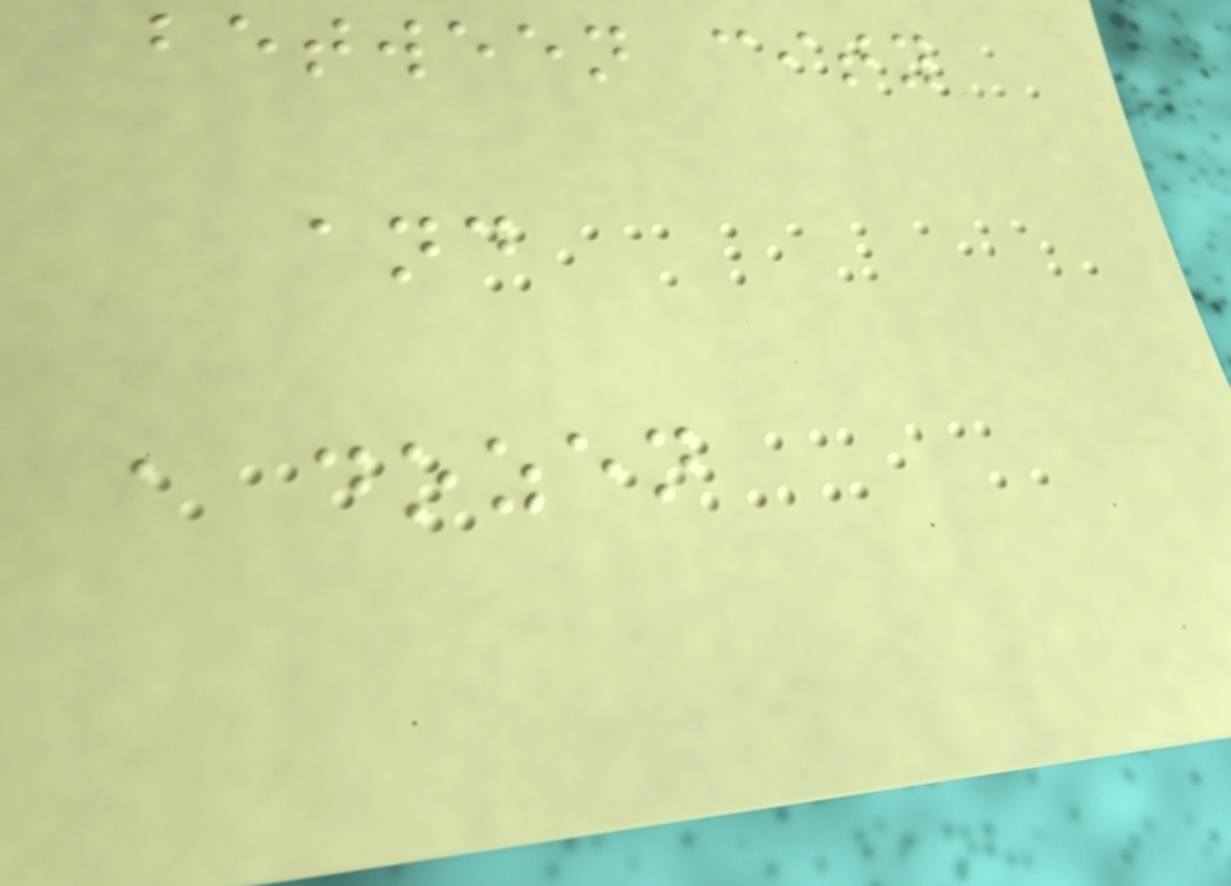between city
and
a dozen
